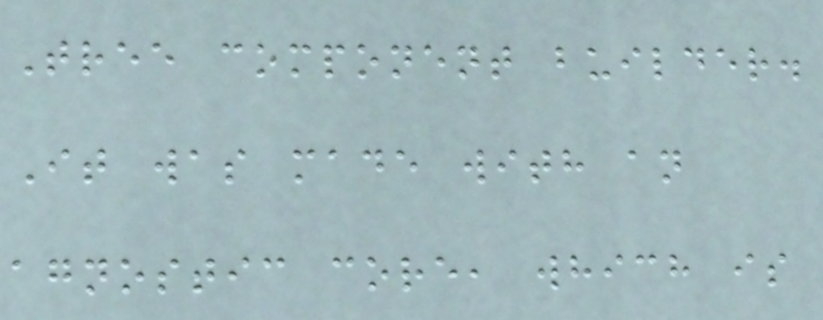Tree component builder.
It was made with an
agnostic core, which is
